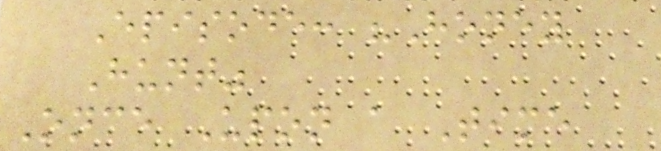Episode: "Honey
Hunt"
Once Upon a Time
